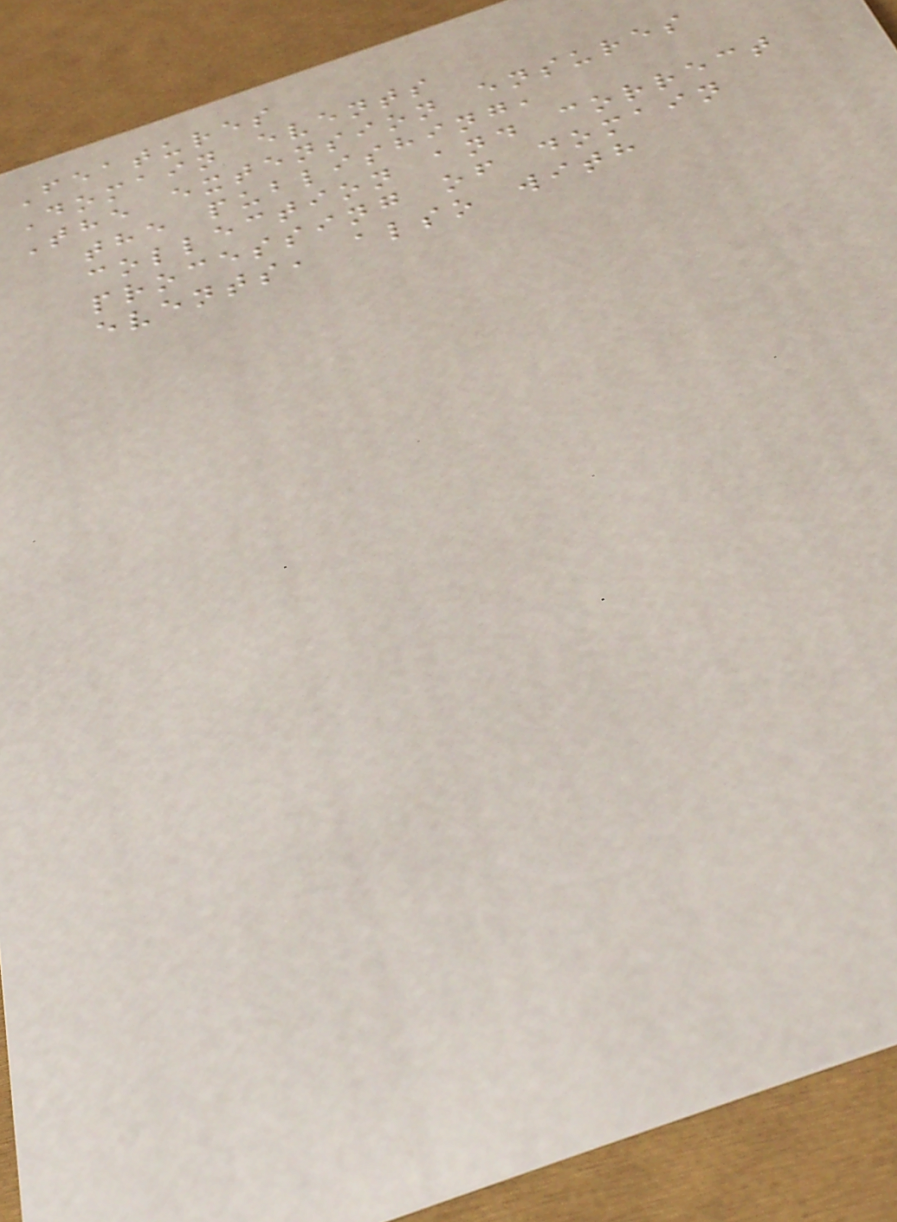Features
Domain events
The extension ensures
the publishing,
collection and correct
processing of domain
events, also with
